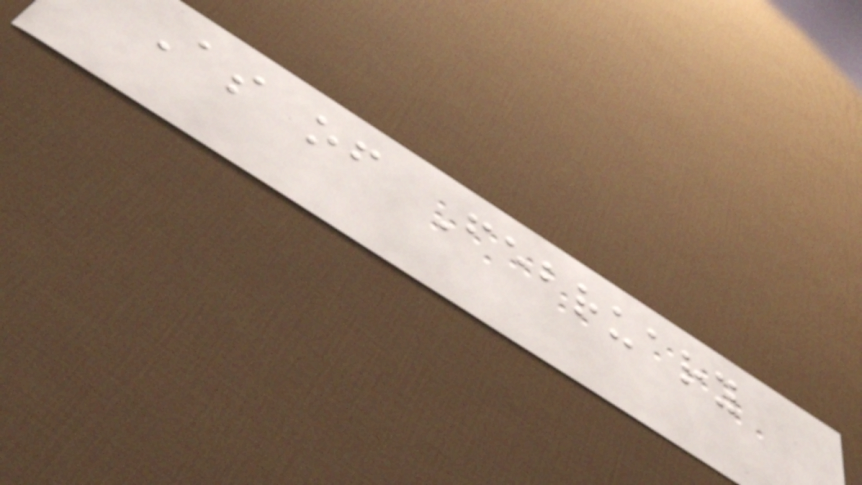As of February
